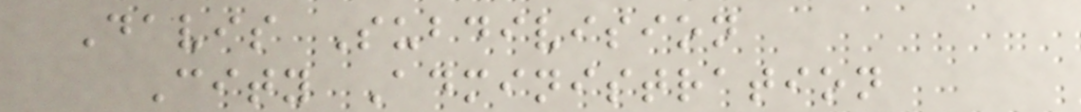Davis Subdivision
City Administration
